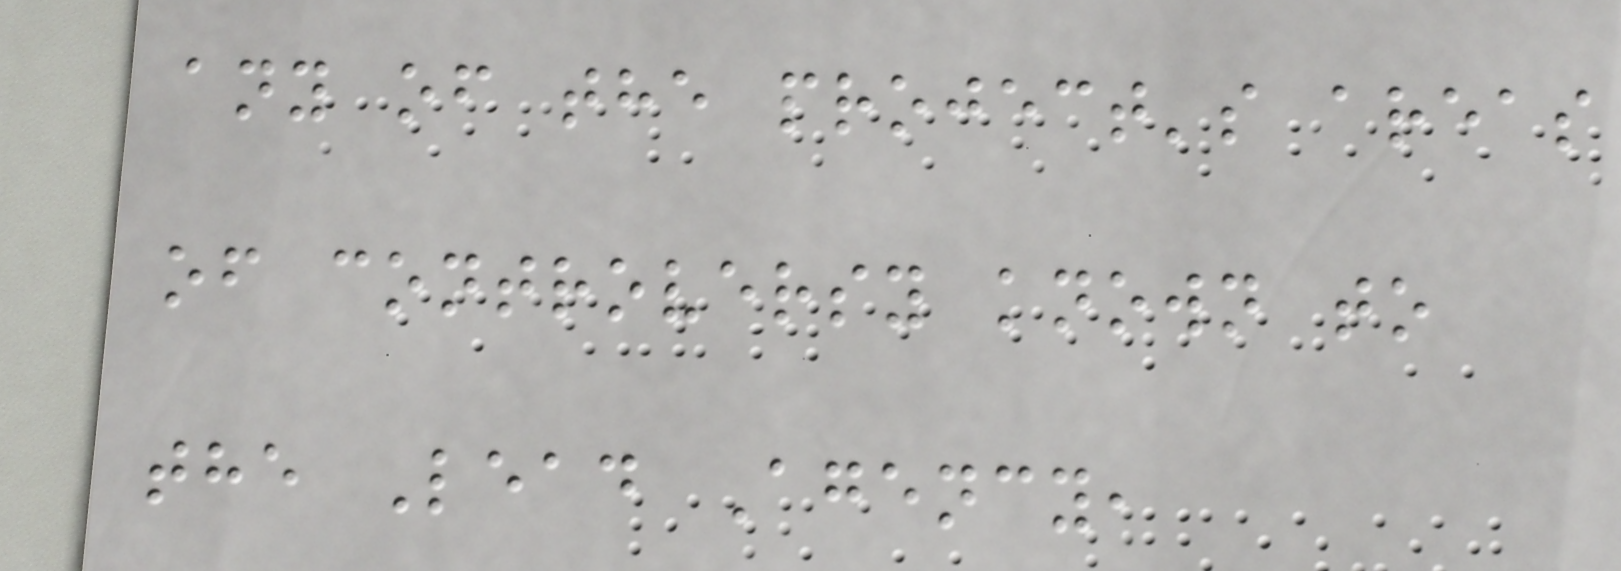any of the project's areas
of controversy known to
the Lead Agency,
